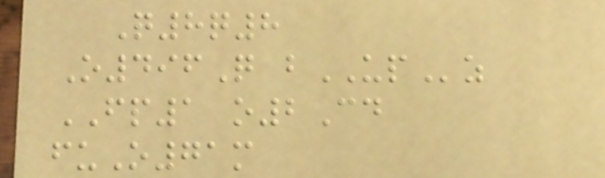Q8q8
O496Q bUPz
FP1 o2Cd
fuO71m
